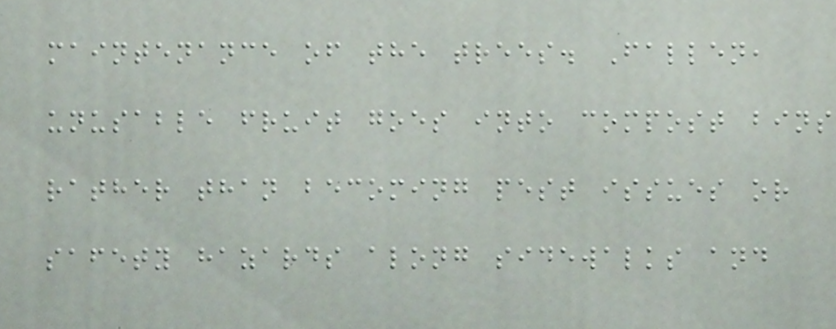maintenance of the trees. Fallen,
unusable fruit goes into compost bins
rather than becoming pest issues or
safety hazards along sidewalks and
